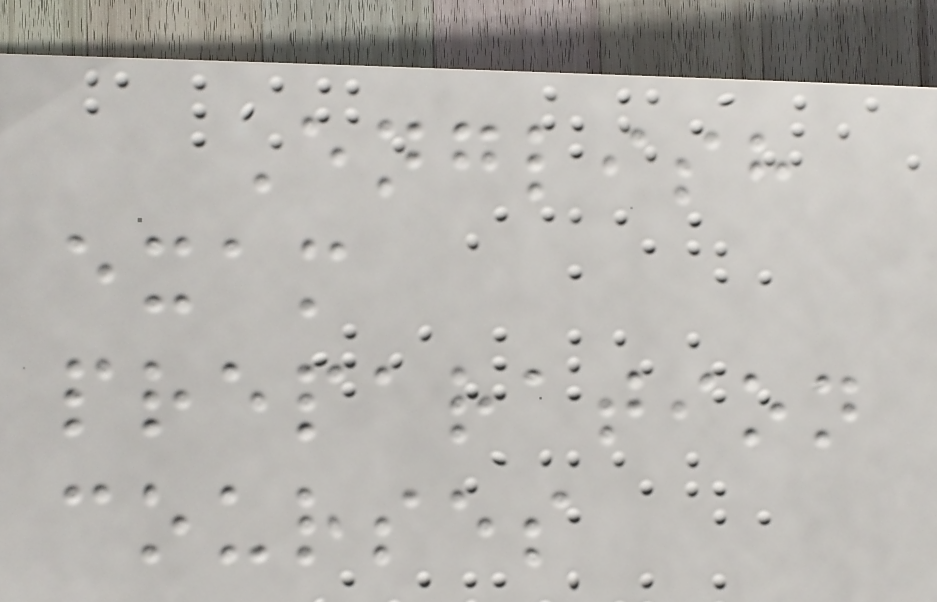English
exam
preparation
courses
